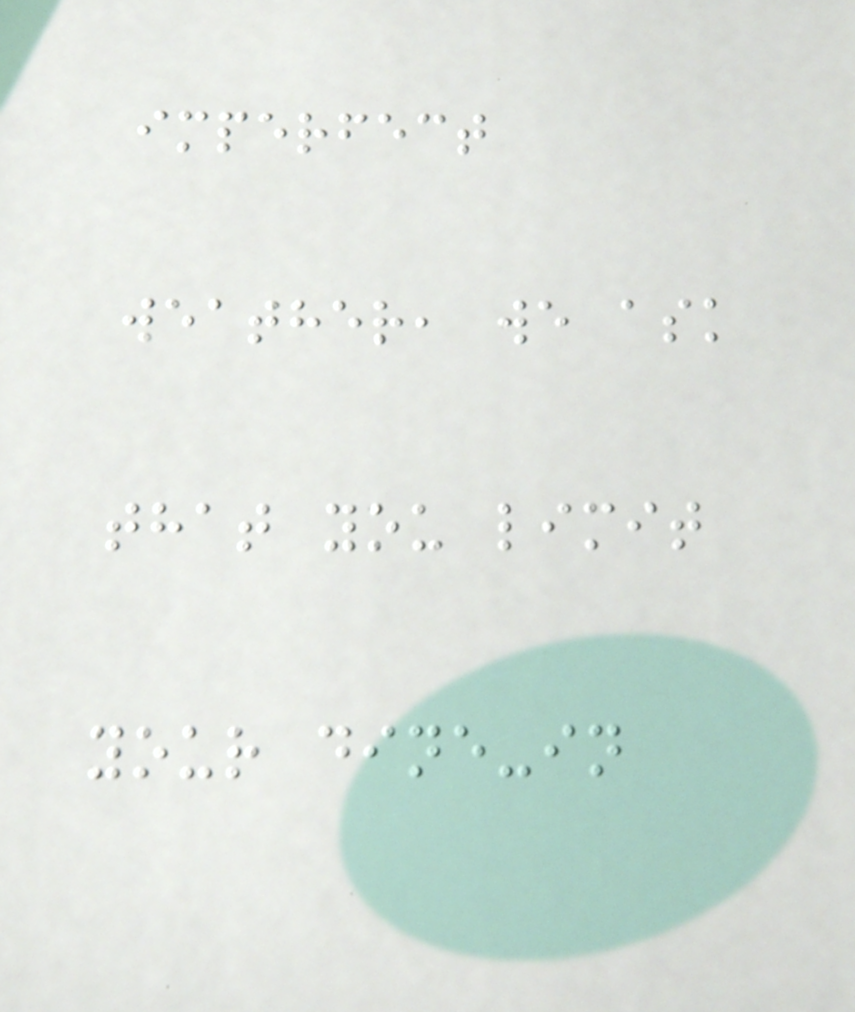imperfect
weather, we ask
that you limit
your dine-in
